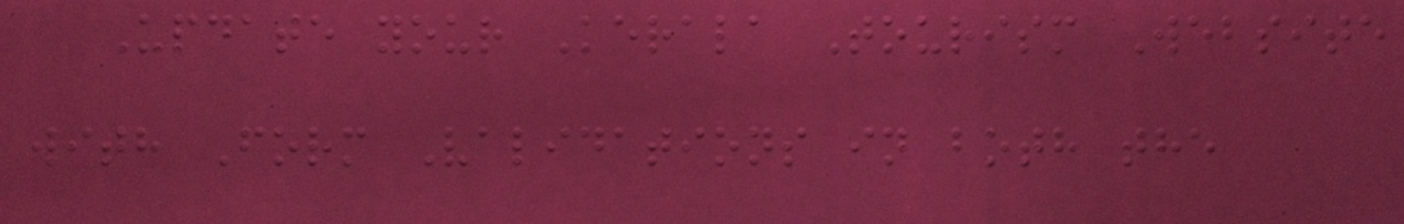Update your Kerala Tourism Website
with Form Validations in both the
